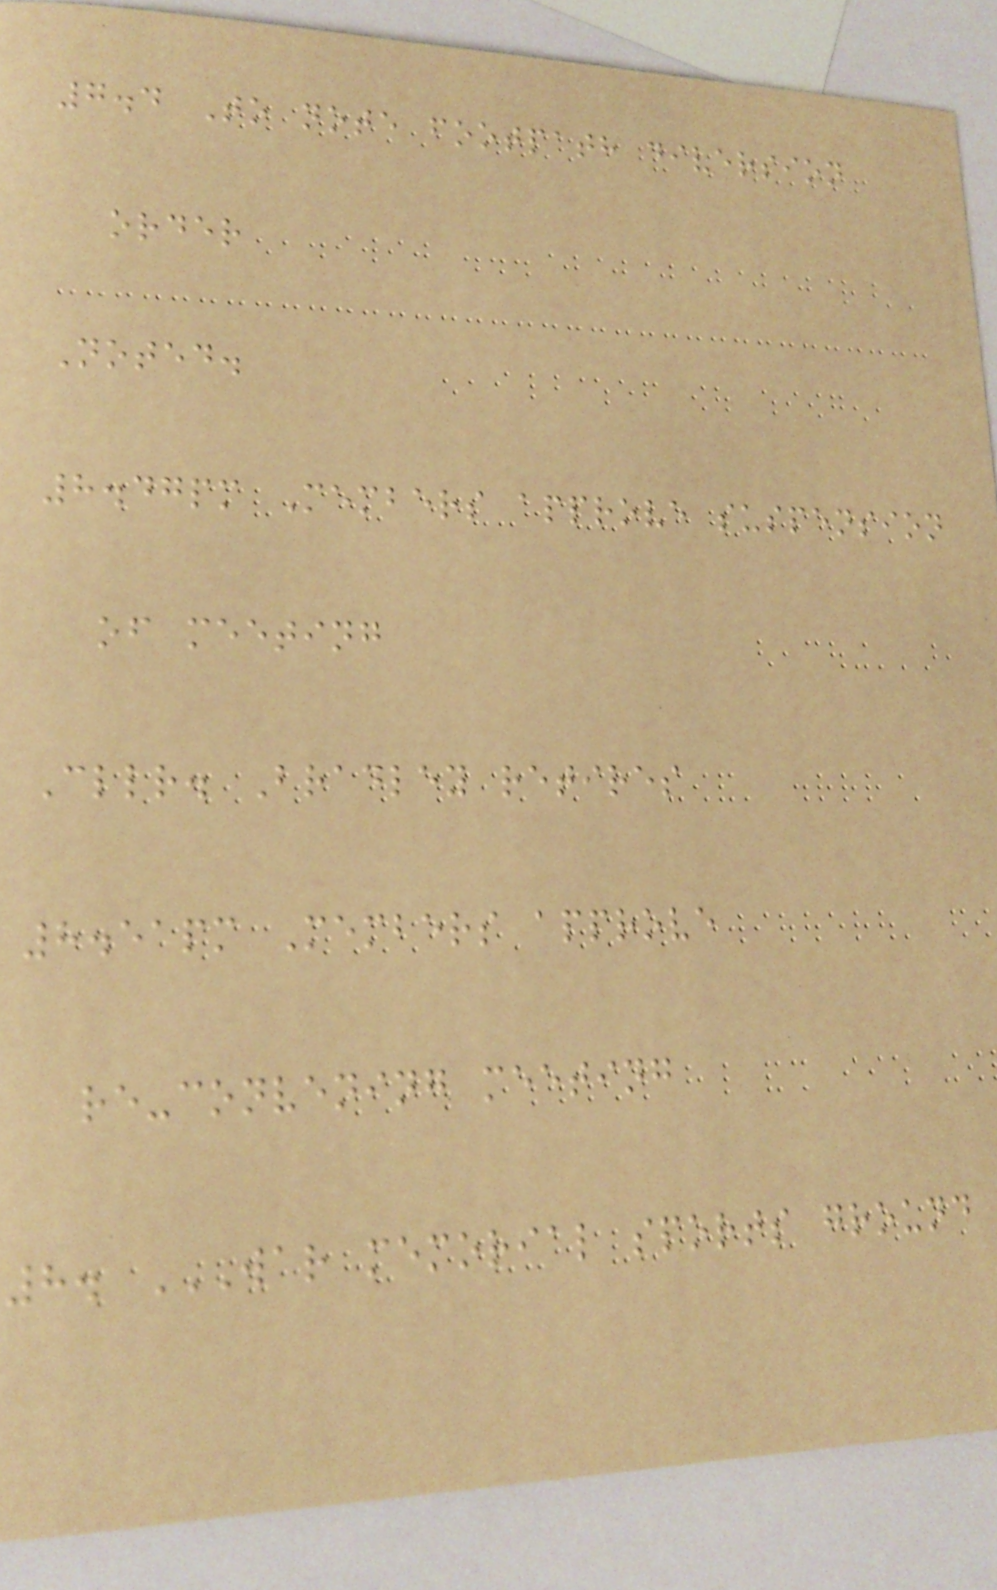7.4 To note footpath diversion
order
Noted.
8.47pm Members approve suspension
of meeting
Cllr. Bradley retires
8.51pm Members approve
re-convening meeting
8. WAR MEMORIAL SPORTS GROUND
